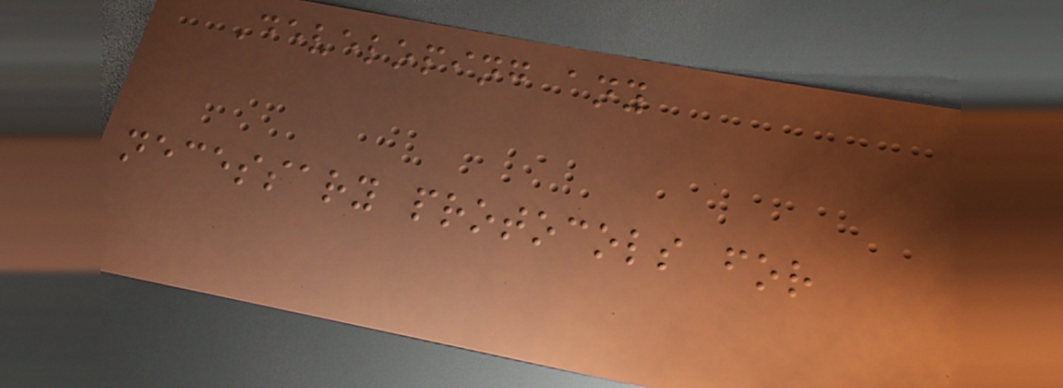Developing any
necessary protocols for
